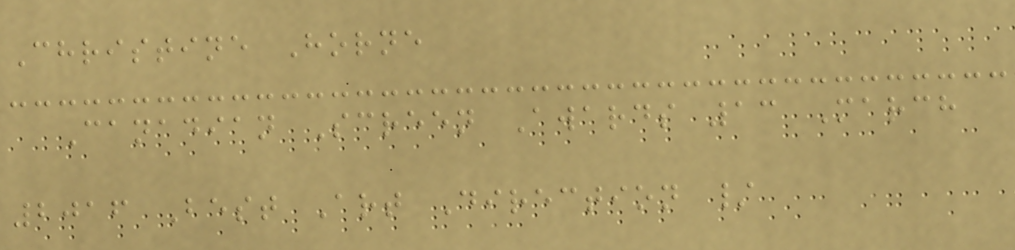Christine Horne
Canadian Screen Awards 13 March
2016 Best Art Direction /
